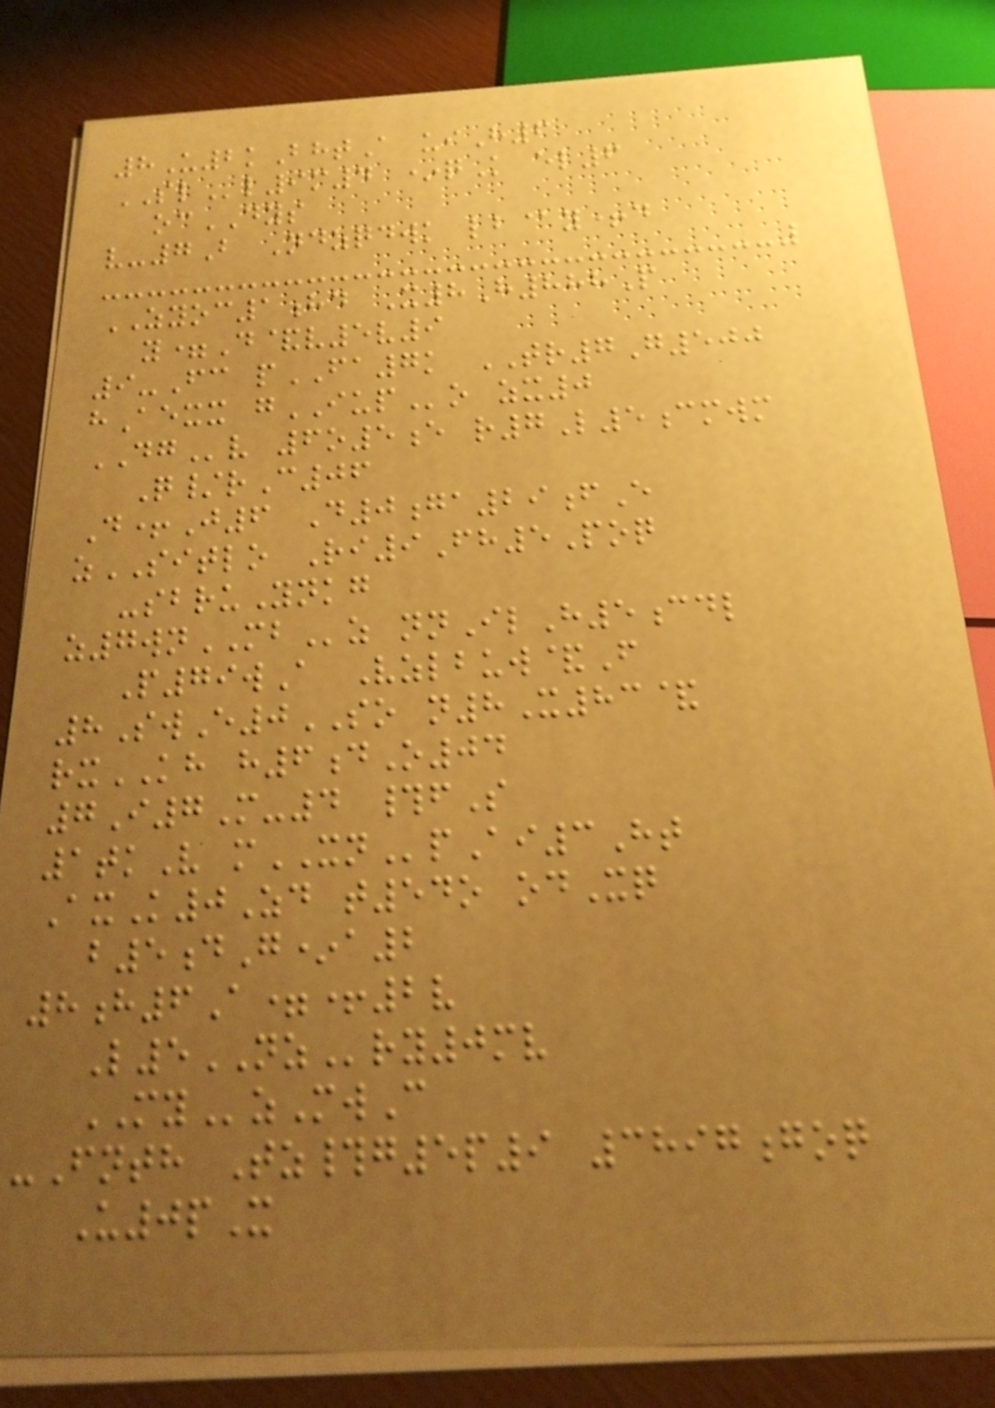8U2kBhtA uiH6
SLl9m4 *qK el6
ocDYS
v-7B Ndzqdwk lb@y+d
ZYOC1hd X8H888P
y=D&v5v9
9-Fc pFA7k TR7G500
hAexx gIUPo zx0
DGv 6o5e r7L5cmwm
Q/rC06
D+J6 D0ga29fE
zSITLO Ri9Fh5Poq
-sbruYnkg
z7wnMBz nnIlH5cdl
P79wA Vzlbuw&F
8SwE0SO n8X83&
rxKH h6dO04
7I7M-4 #fS
1tkV mXNpAi3Ht
AxK0Zd t54o odXq
b5dG*a2
8h6A=+2v
L5NZry0mv
MYzMwC
-Fnth Tz#g5p9 3897goq
U0pX
